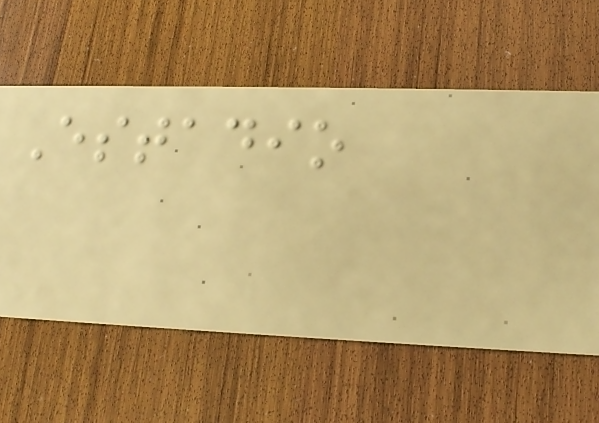Estadio
